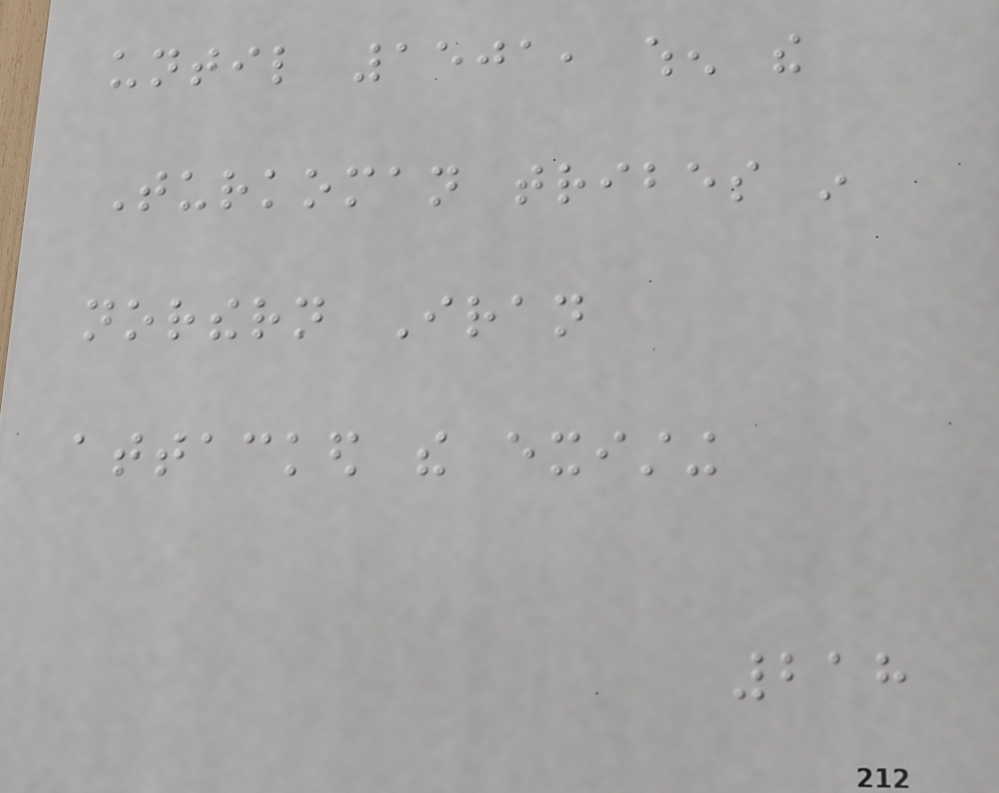until 1501, when the
Turkoman tribes in
northern Iran
attacked the existing
218
